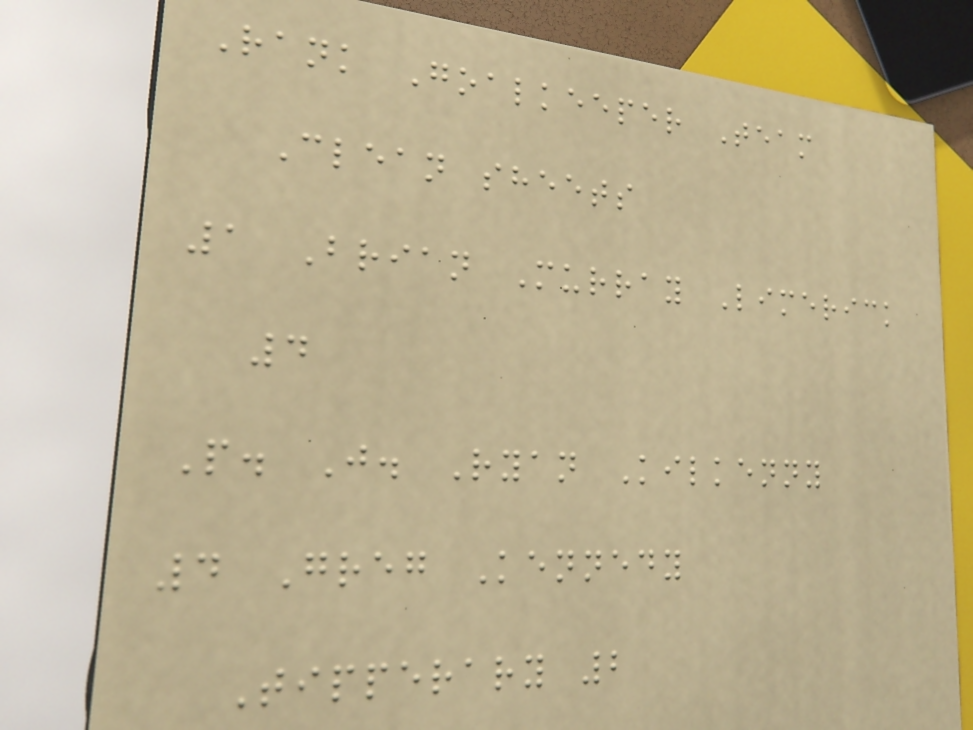Rank Goalkeeper Team
Clean sheets
1 Brian Murray Limerick
4
P. J. Ryan Kilkenny
4 Greg Kennedy
Tipperary 2
